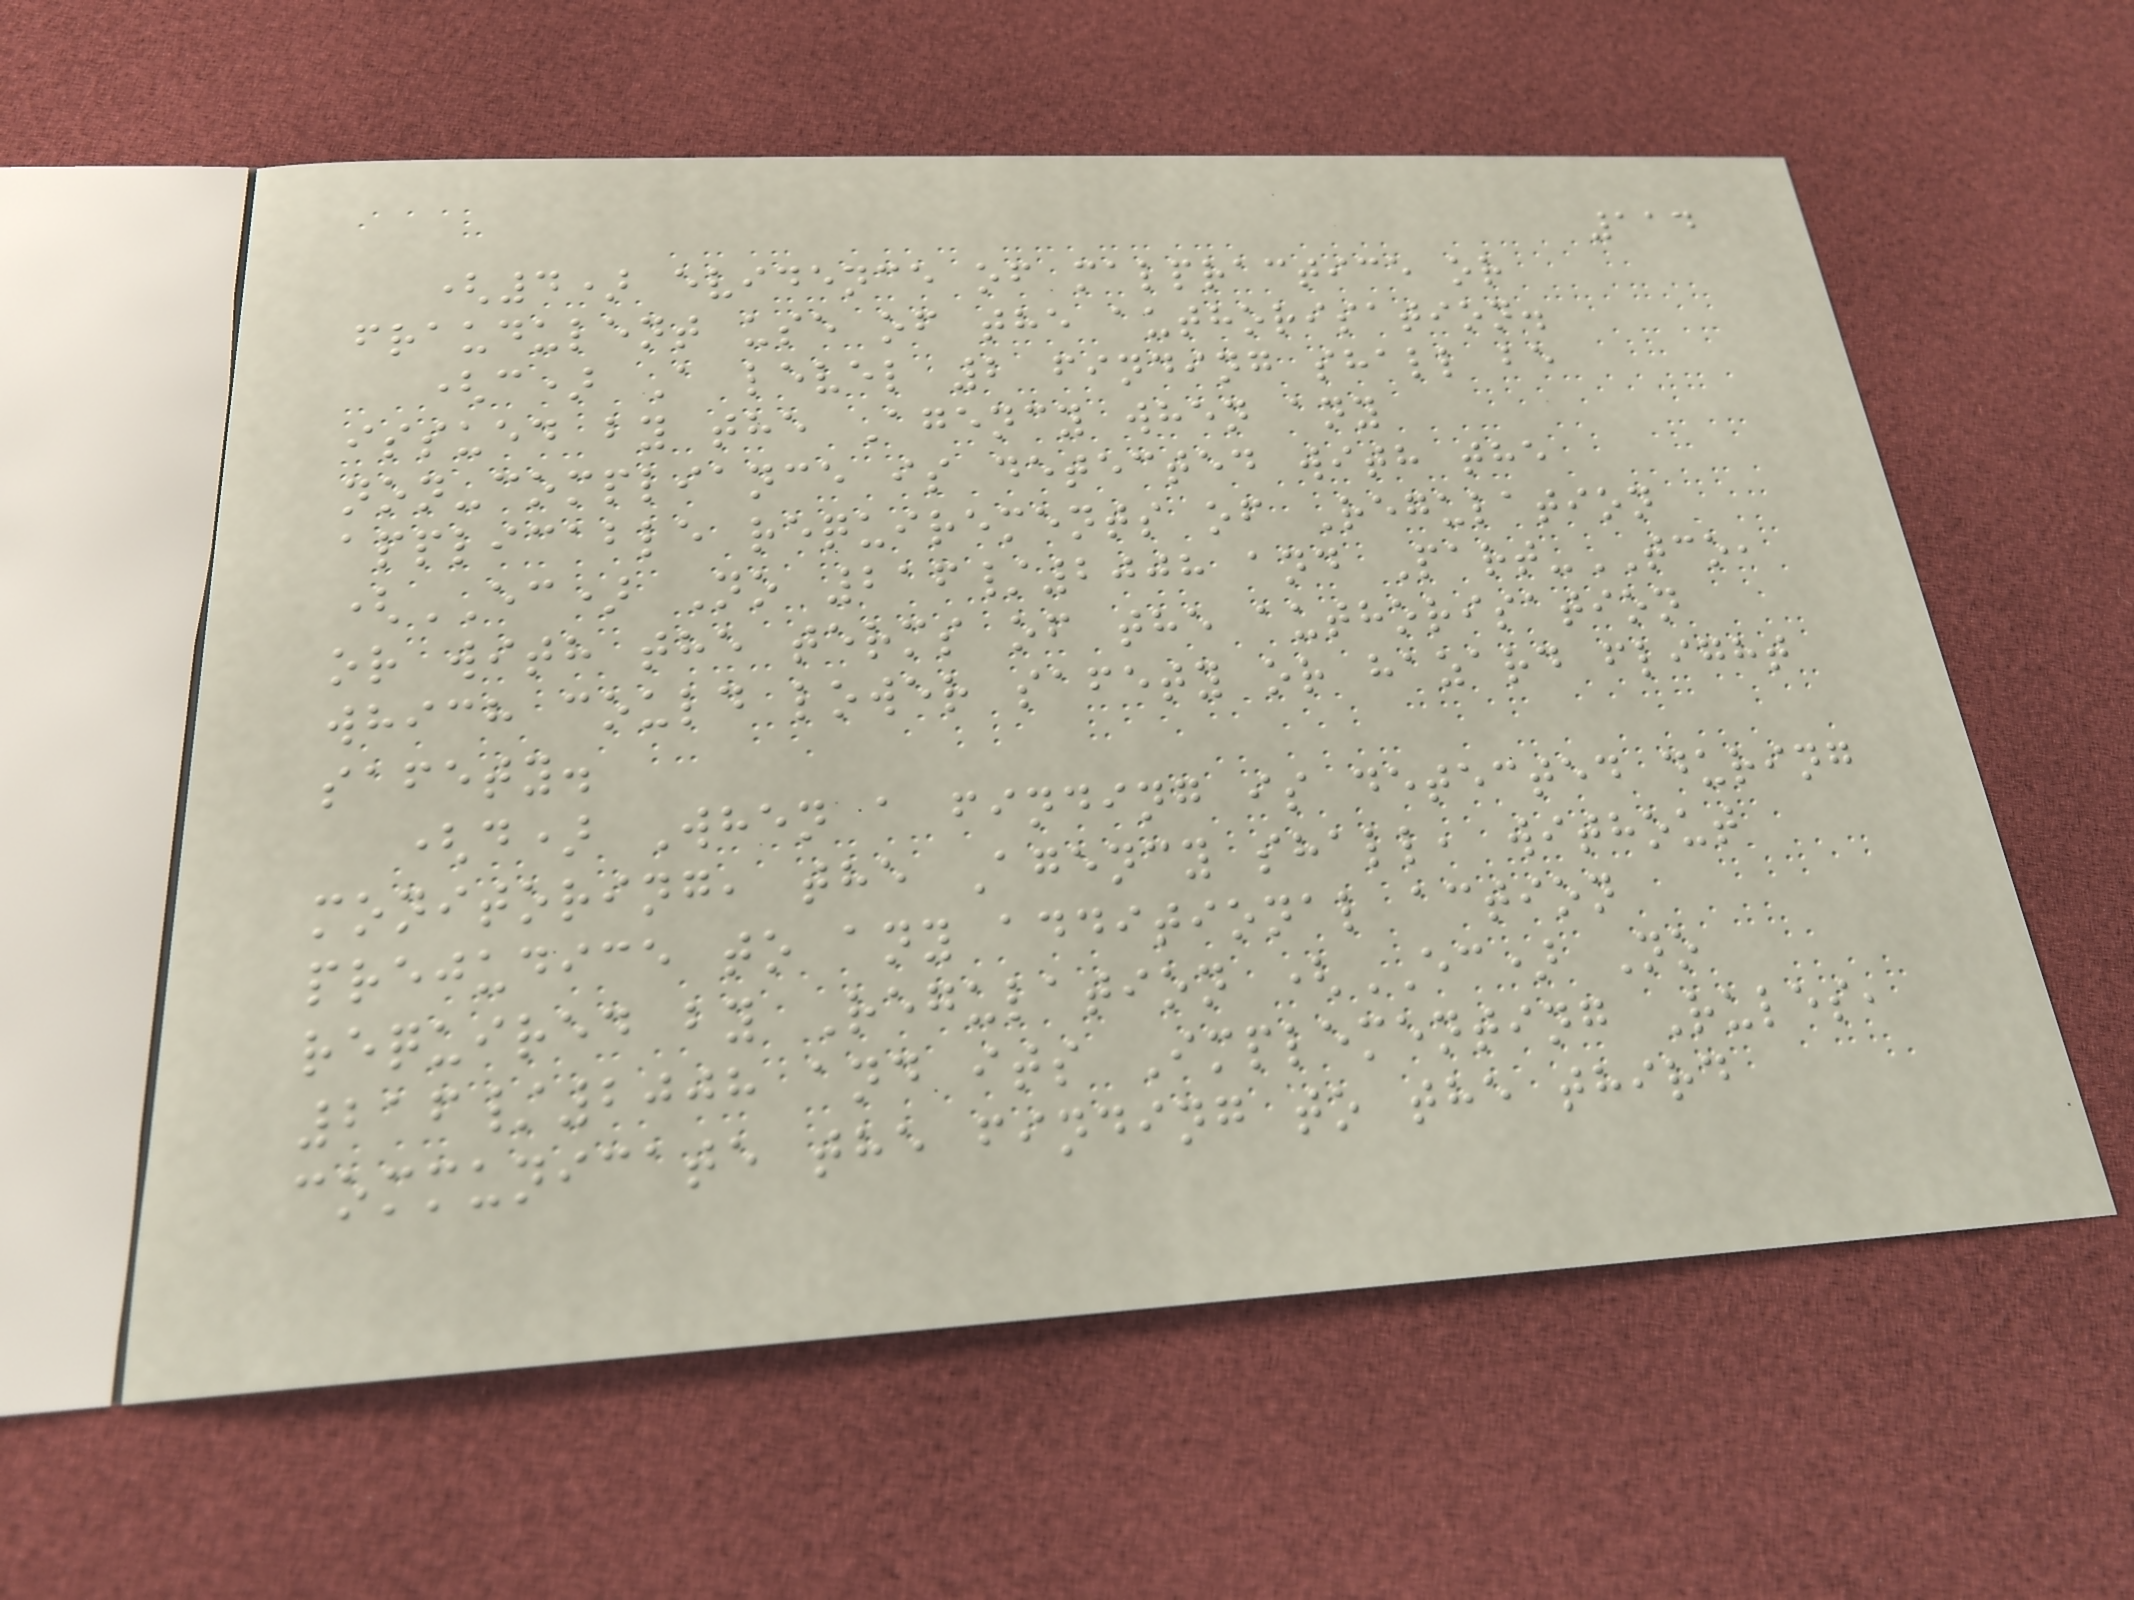114
(4) evidence of malpractice or
fraudulent use of the authorisation.
(c) A level 2 finding shall be
issued by the Agency when any
non-compliance is detected with the
applicable requirements of Regulation
(EC) No 216/2008 and Part-TCO,
or with the terms of the authorisation
which could lower safety or hazard flight
safety.
(d) When a finding is detected during
monitoring, the Agency shall, without
prejudice to any additional action
required by Regulation (EC) No
216/2008 and its Implementing Rules,
communicate the finding to the third
